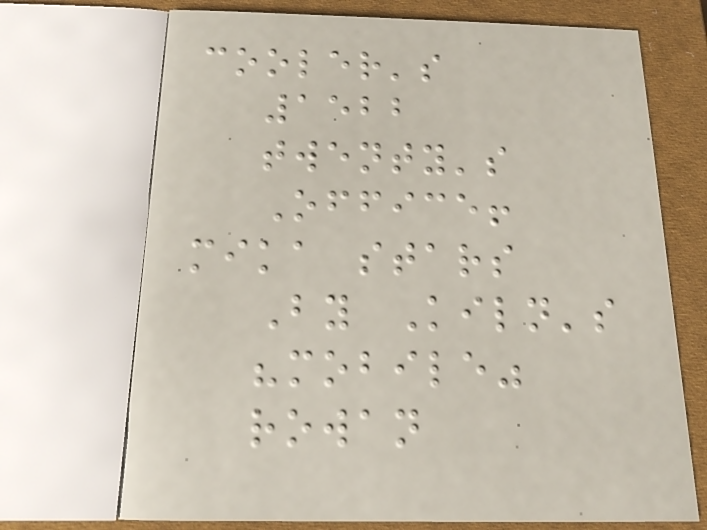cooler's
1522
twenty's
Office!
mika stars
By Kiln's
"mobile"
rowan
